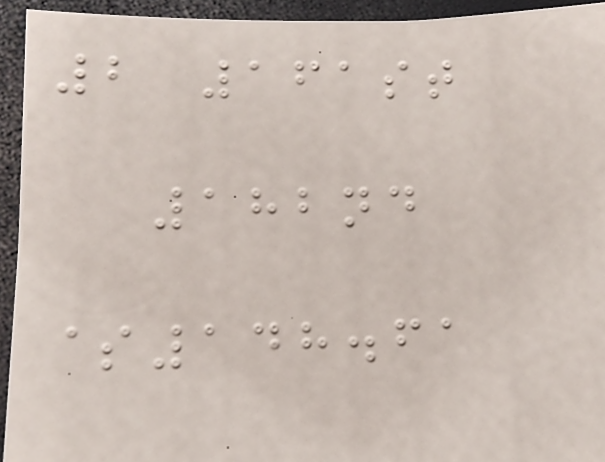2 161st
182nd
$148.61
